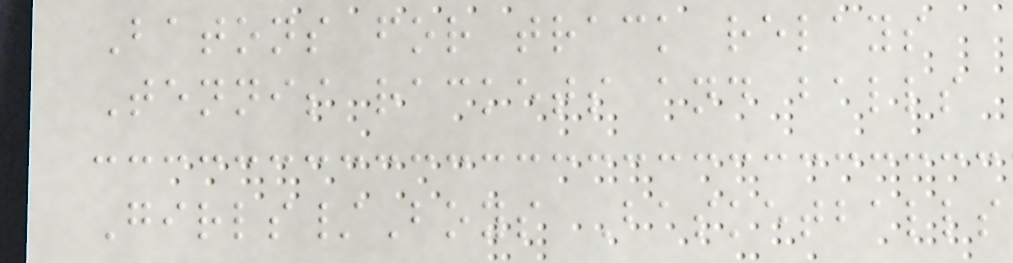Batons for track relays
Tennis rackets and balls
Girls/Boys Basketballs
